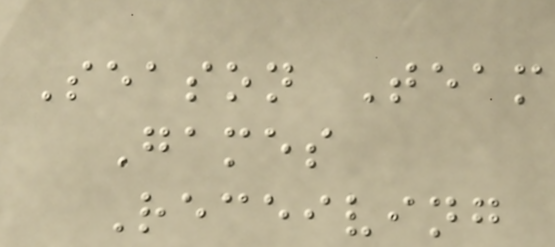Season Team
Games
Receiving
